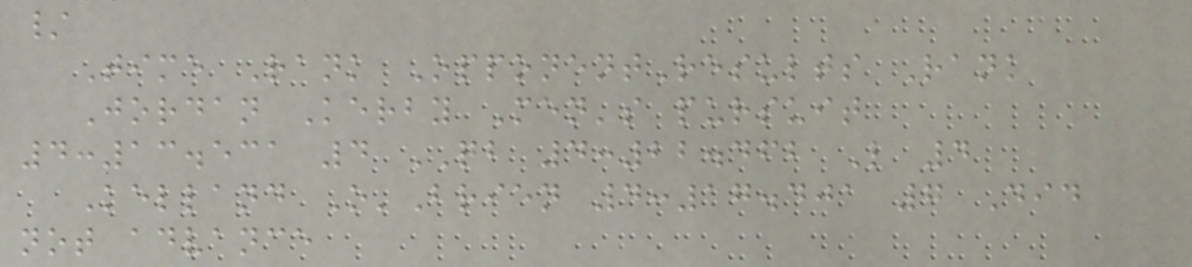/
Time Rank OpponentResults Rank
Jordan Kerby Men's pursuit
4:13.531 4 QB 4:22.462 L 4
Kelland O'Brien 4:17.401 7 Did
not advance
